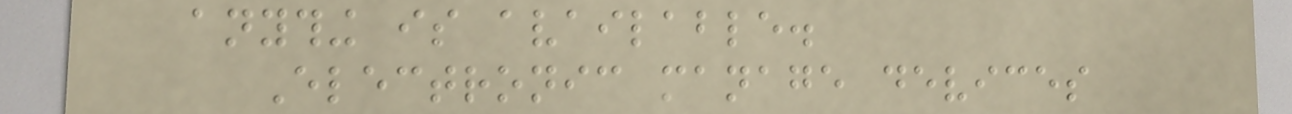anything is available.
Electronic manage devices
